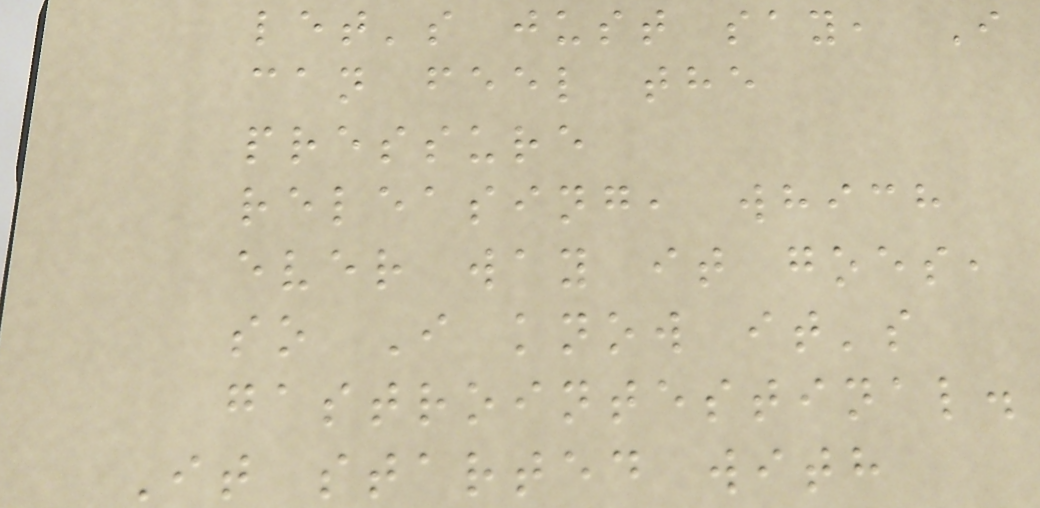let's just say, I
can feel the
pressure
releasing, which
ever way it goes,
so I know it's
gastrointestinal.
It started with
